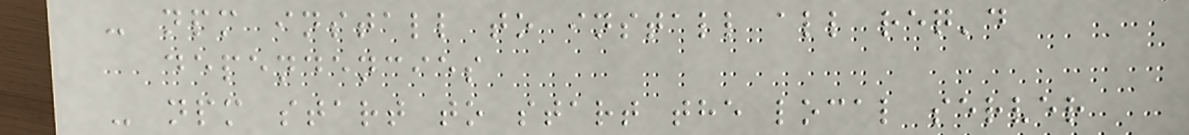- npm install to install all req'd
dependencies
- npm start to start the local server
